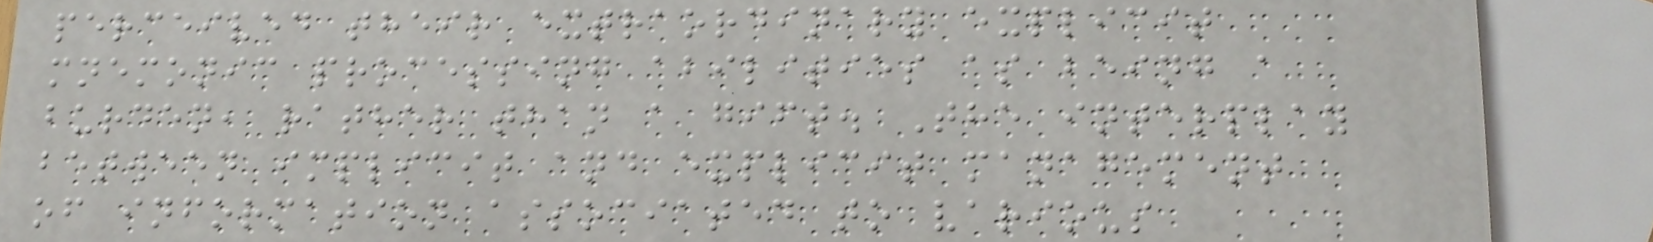perceived their extraordinary explicit
mnemonic processing abilities as being a
burden, rather than a gift. The interplay
between implicit and explicit management
of information associated to various
